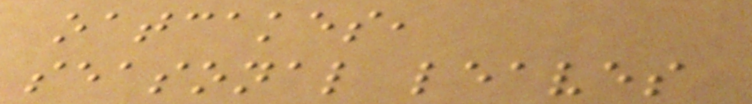oatcakes,
seasonal leaves
